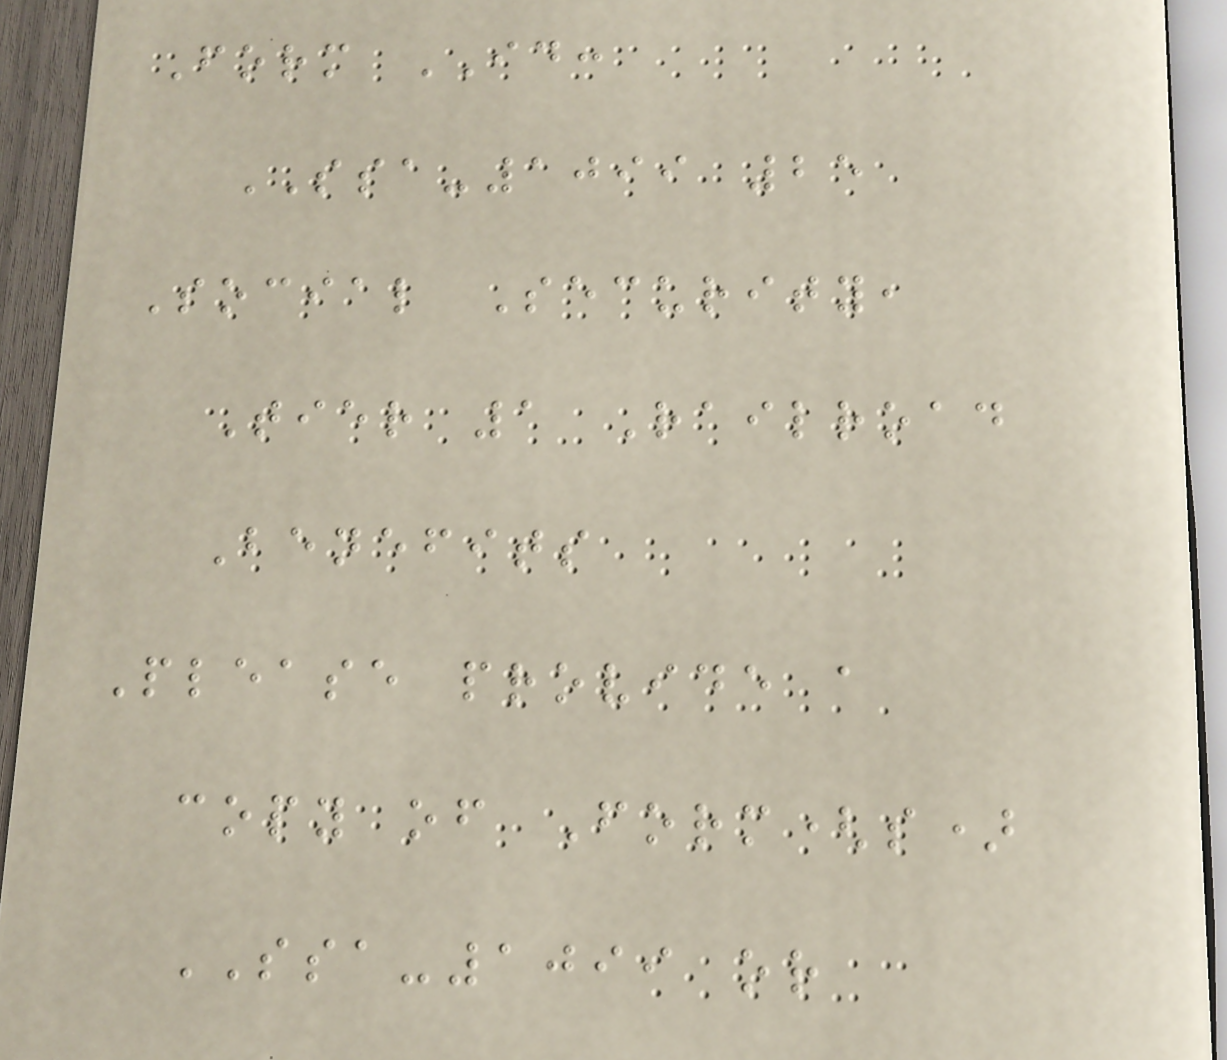Form ID:
SSA-1099 25
Social Security,
Tier 1 Railroad
Benefits
Please provide a
copy of Form(s)
SSA-1099 or
